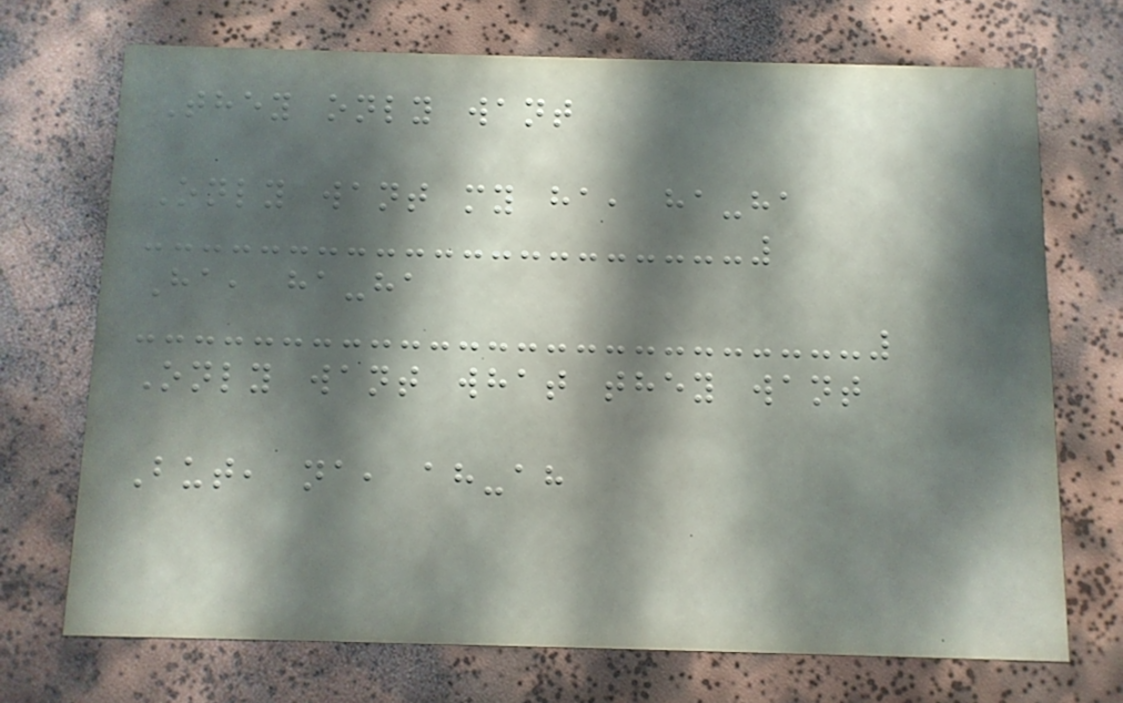They only want
Only want my ha, ha-ha
Ha, ha-ha
Only want what they want
But, na, ah-ah
